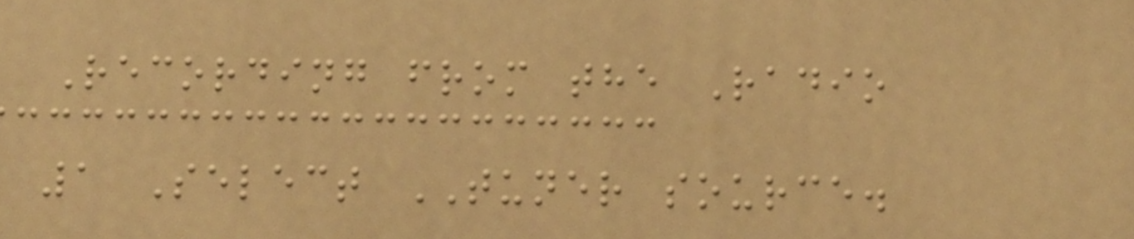Recording from the Radio
1 Select TUNER source.
